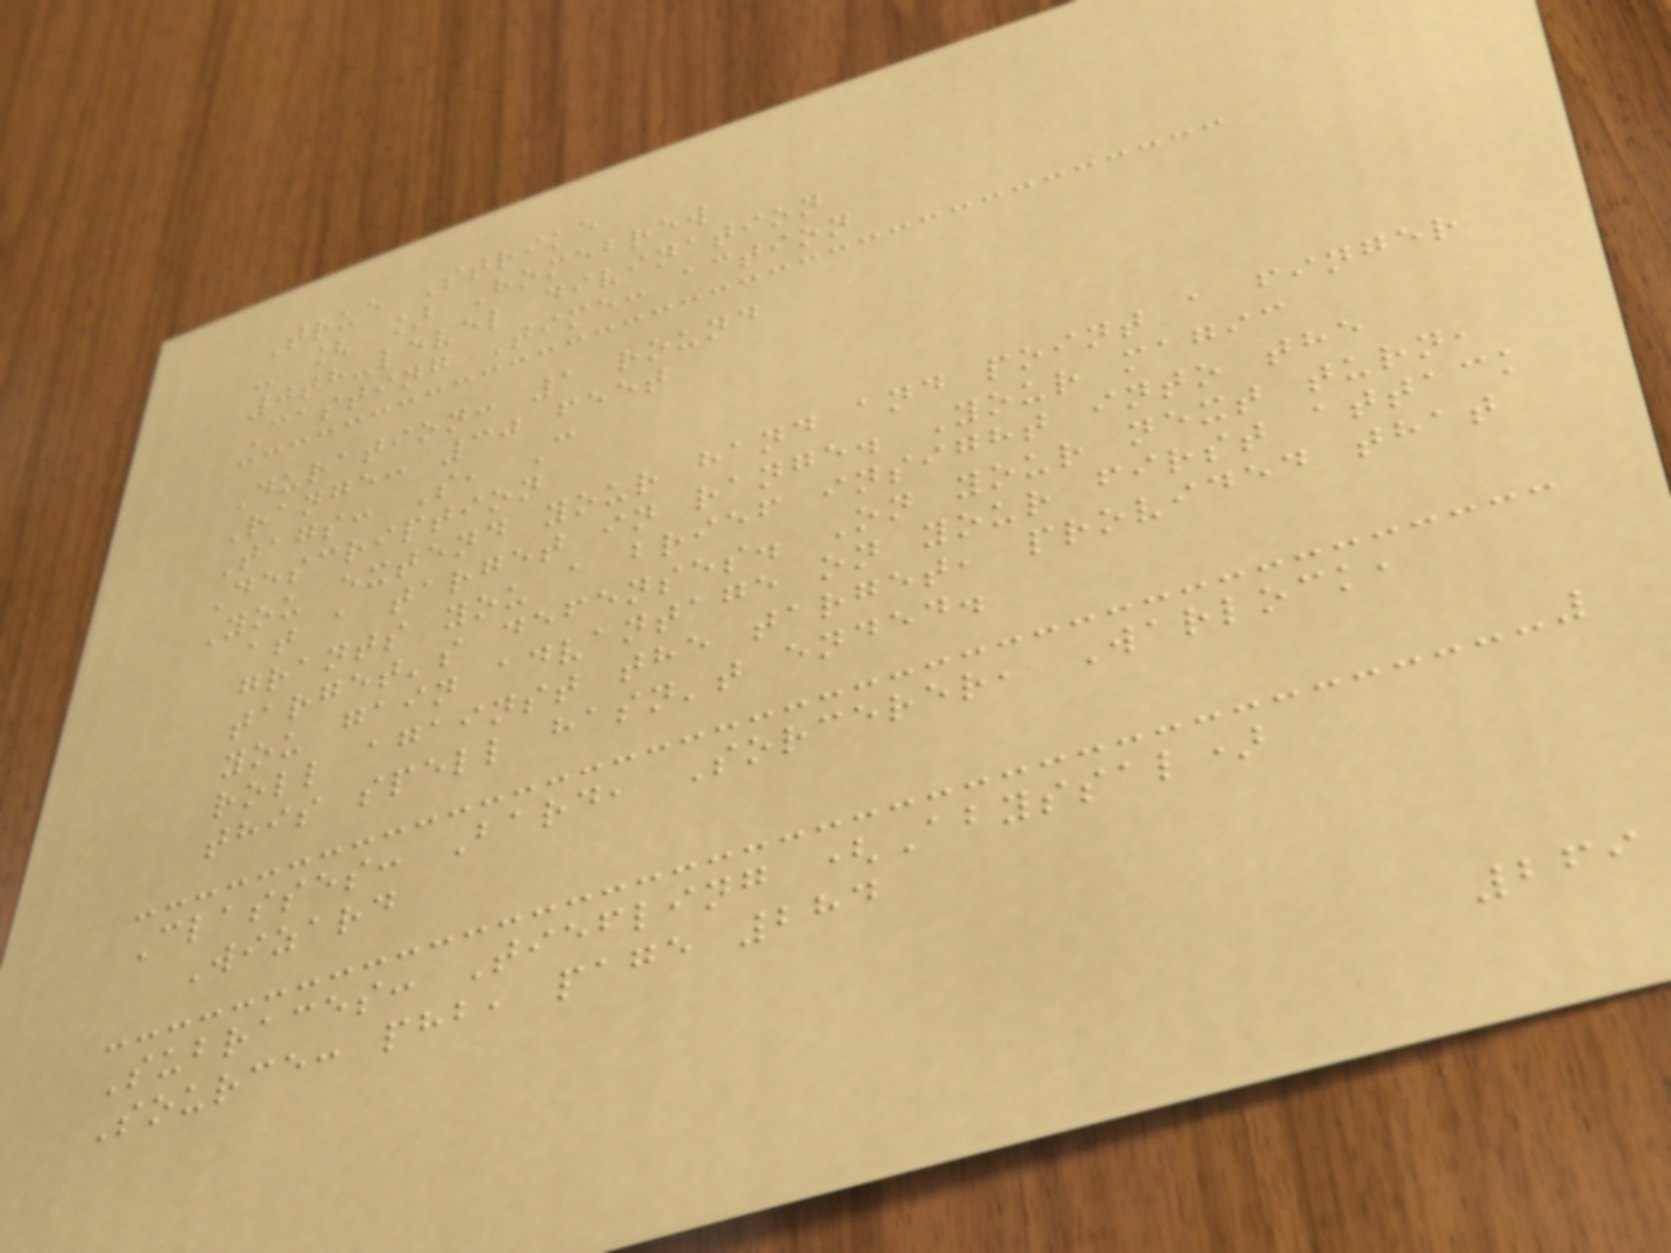True Strike
- [ ] Homebrew
0th-level divination
Casting Time: action
Duration: 1 round
Range: 30 feet
Tags: S, C
Description
You extend your hand and point a finger
at a target in range. Your magic
grants you a brief insight into the
target's defenses. On your next turn,
you gain advantage on your first attack
roll against the target, provided that
this spell hasn't ended.
Classes: Bard, Sorcerer, Warlock,
Wizard
Subraces: Tiefling (Abyssal)
Source: phb, page 284
269
